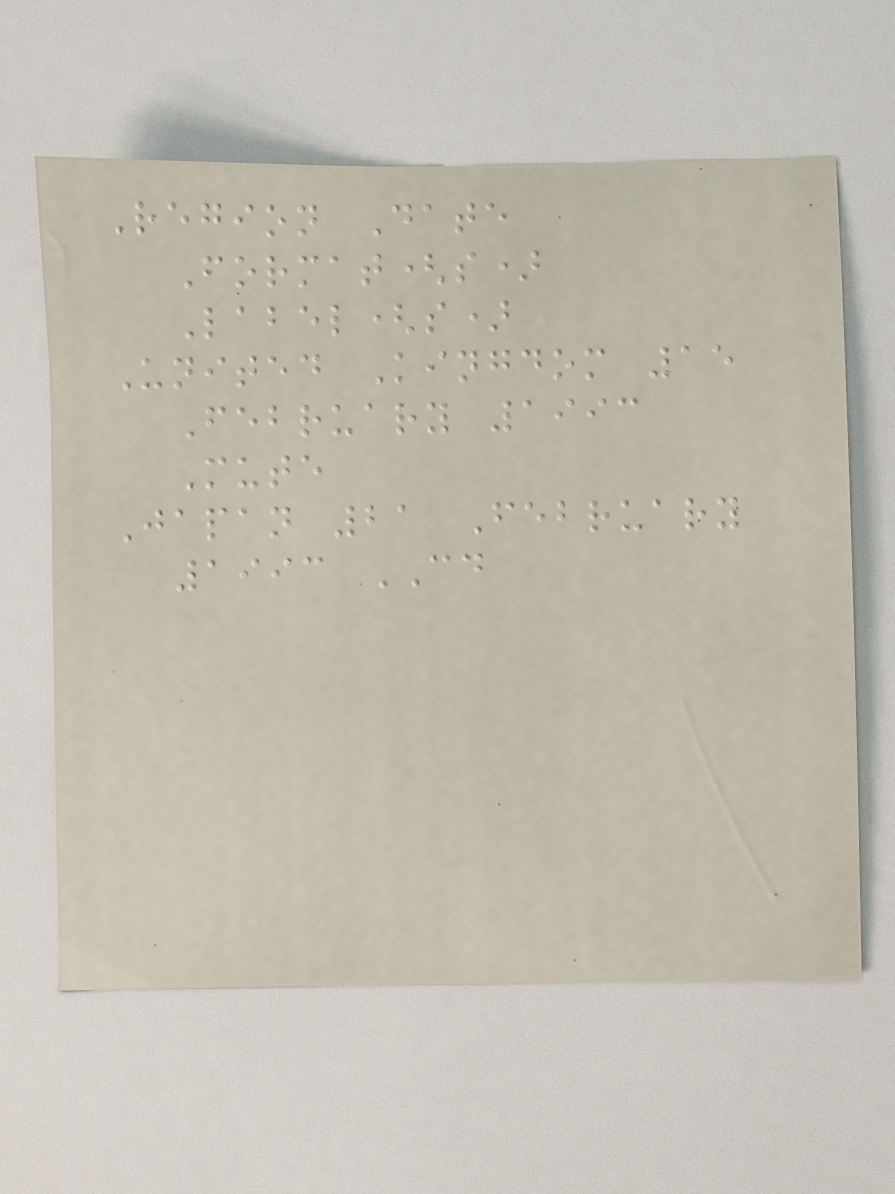Region Date
Format(s)
Label(s)
United Kingdom 15
February 1993
Mute
Japan 21 February
1993 CD
